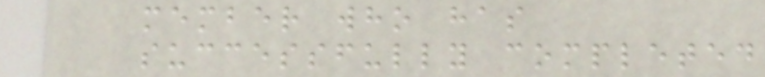member who has
successfully completed
